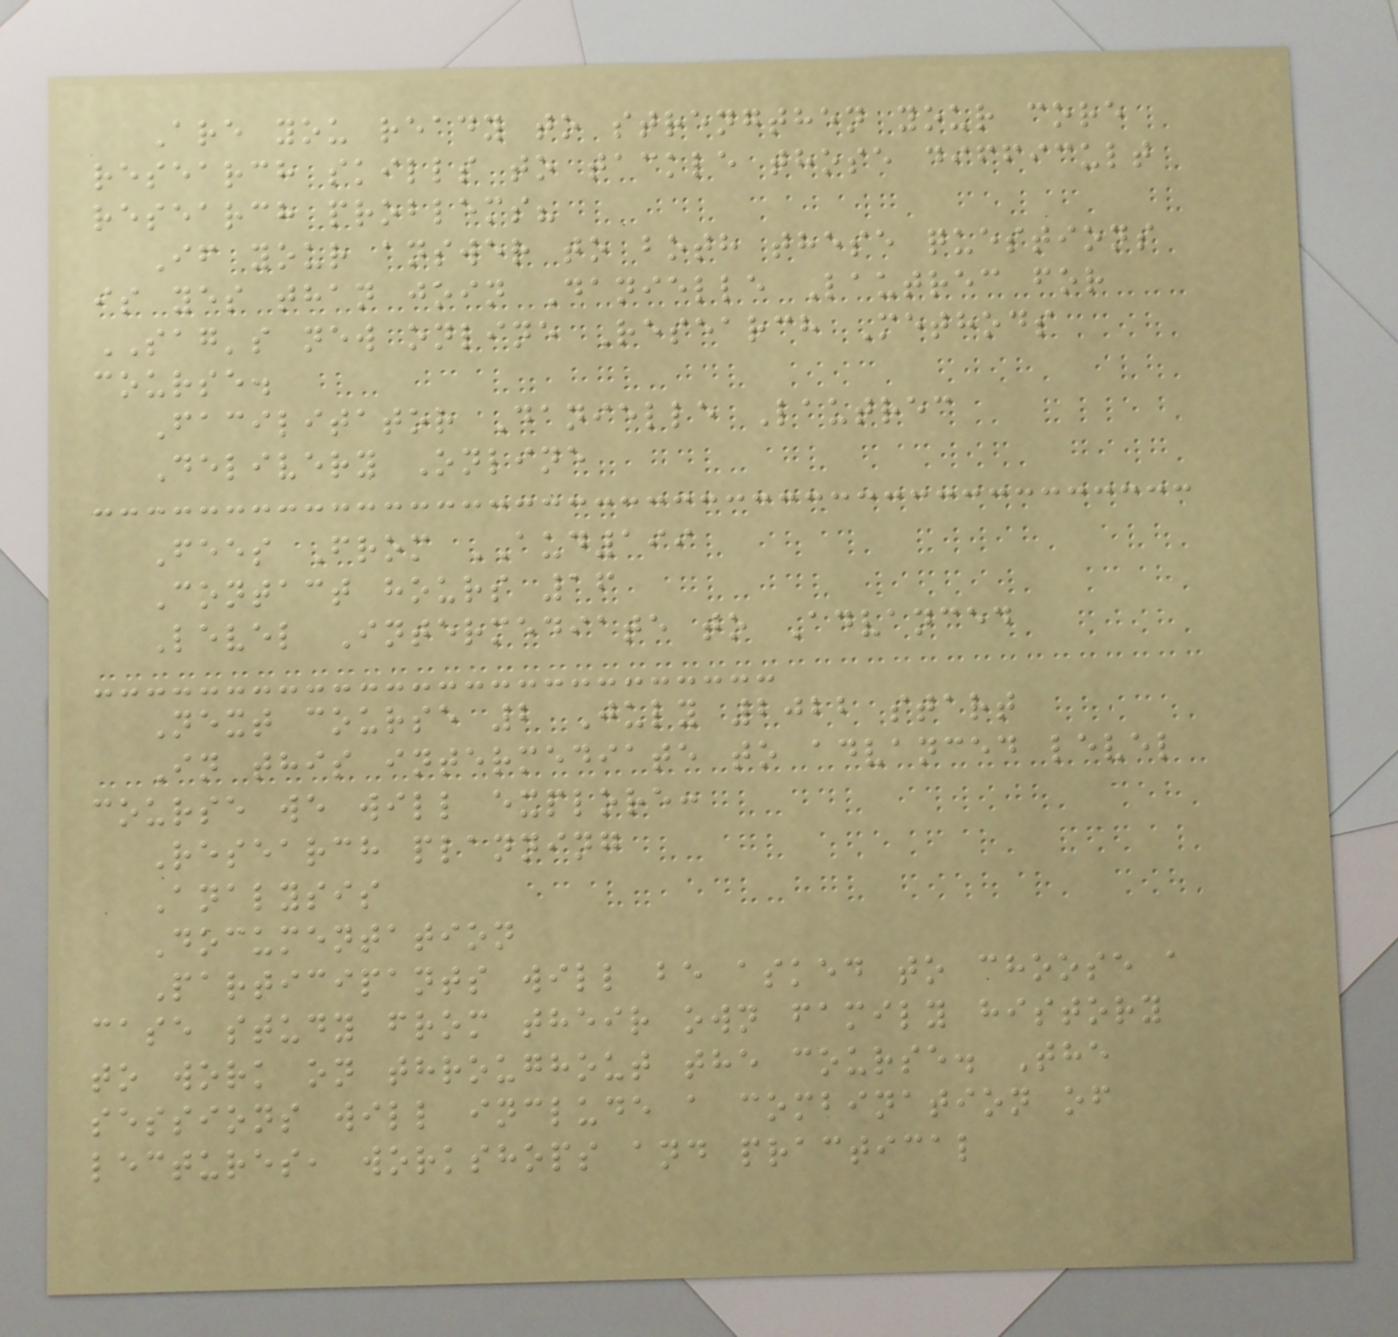Are you ready to strengthen your core
research skills to tackle those difficult
research problems?
If your answer to both these questions
is yes than join Danielle Lautrec for
SAG's new online Research Methods
course.
Facilitator Danielle Lautrec
Delivery Online
Fees From AUD199
Contact hours 16
Level Intermediate to Advanced
Next course 2 July 2022 start
In this intermediate to advanced level
course we will explore:
Research planning
Analysis
Documentation
Participants will be asked to choose a
case study from their own family history
to work on throughout the course. The
sessions will include a combination of
lectures, workshops and practical
